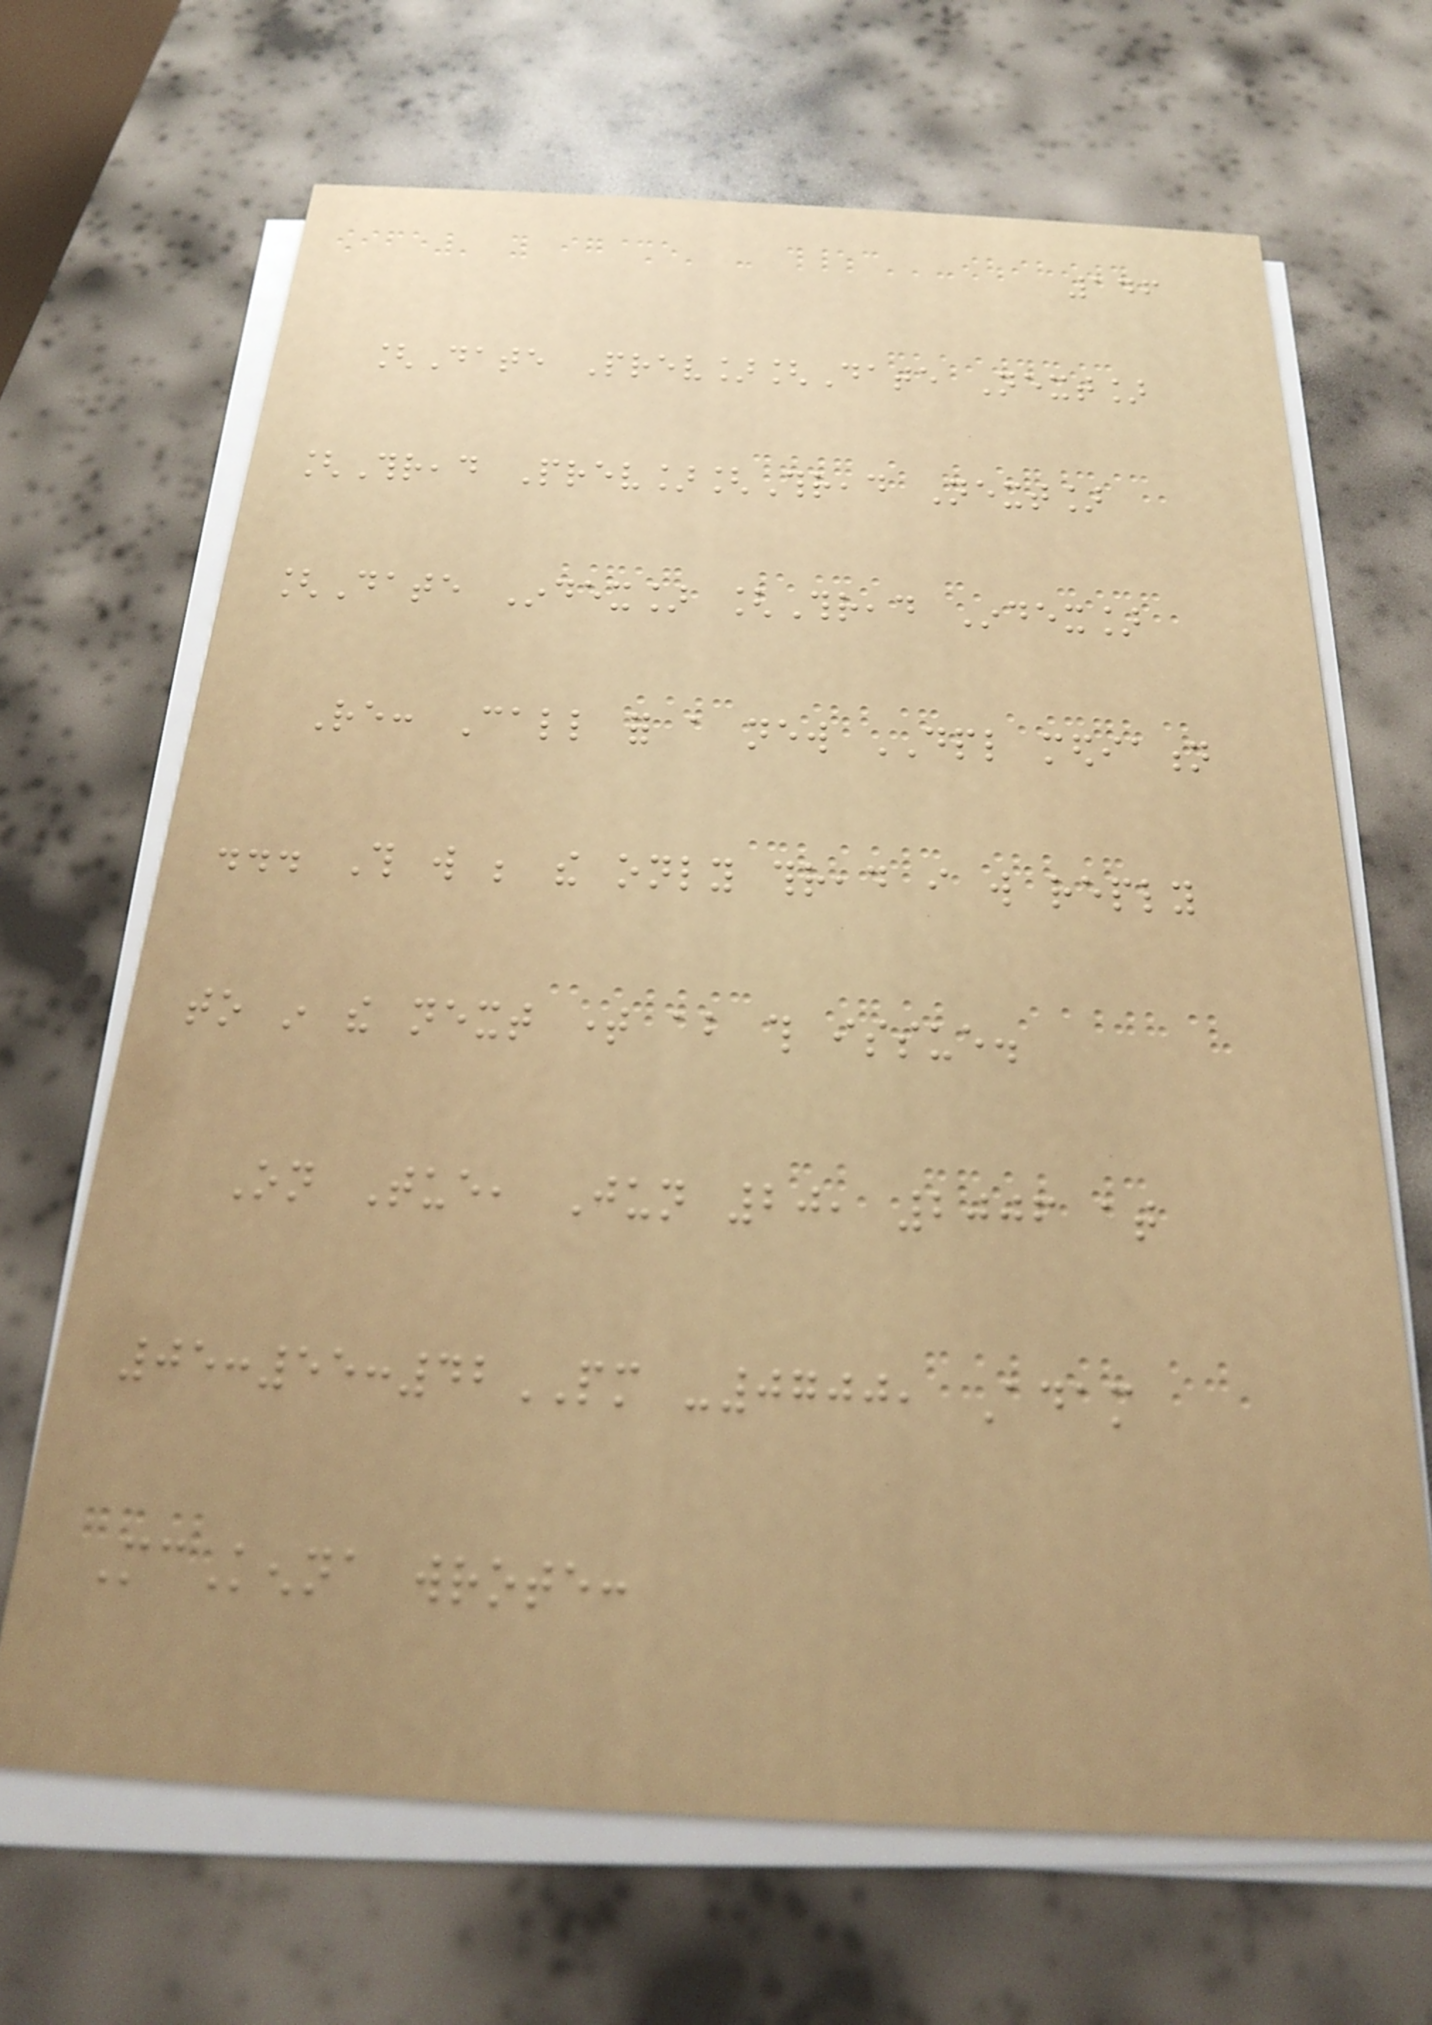146
[Date Prev][Date Next]
[Thread Prev][Thread Next]
[Date Index] [Thread Index]
Re: Call for a new DPL mediation
... This will be the only thread i will reply
to in the next time about this issue.
On Tue, Jun 20, 2006 at
05:55:42PM -0700, Adam
McKenna wrote:
